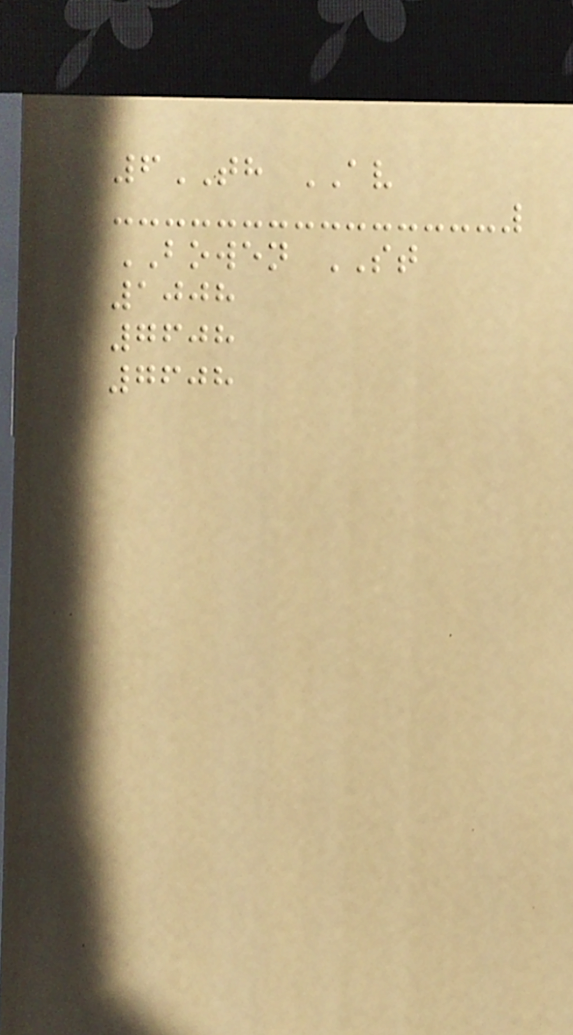6TH AV
BOWEN ST
1008
7608
7608
